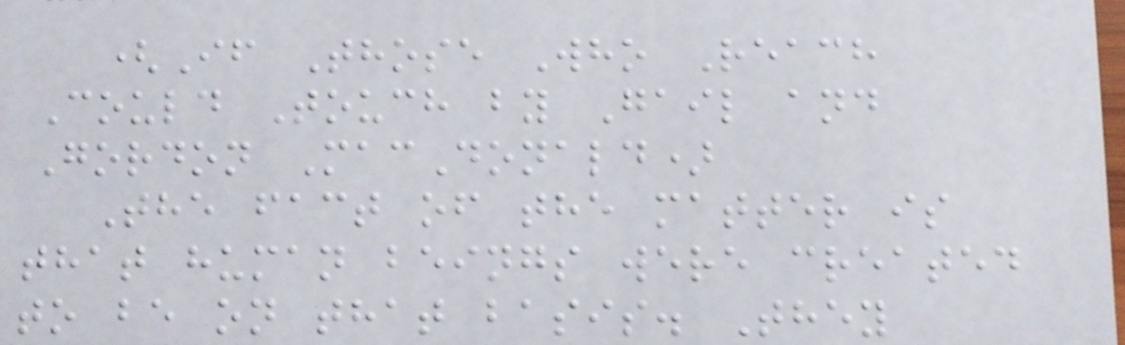(If Those Who Reach
Could Touch by Gail and
Gordon MacDonald)
The fact of the matter is
that human beings were created
to be on that basis. They
